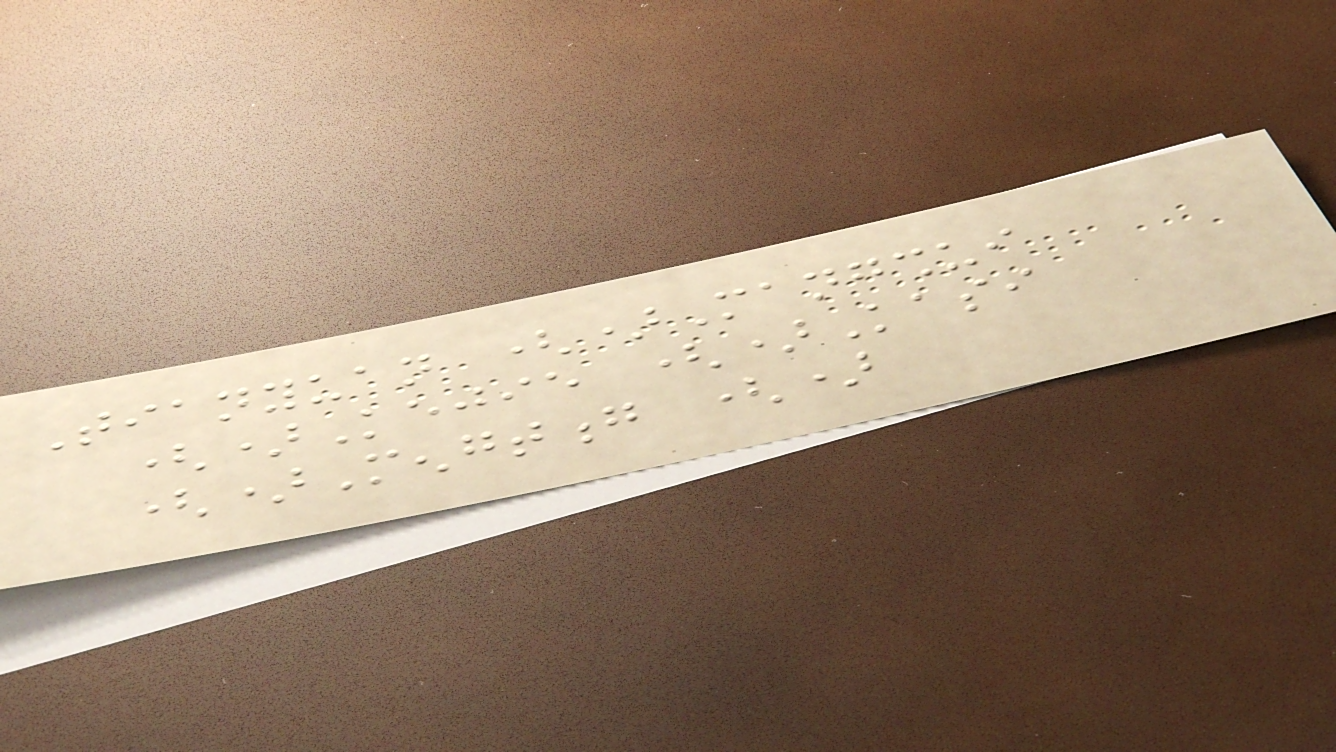Tianyuan ()Mangshui
()Kejie ()Kasi
()Mengtong ()
